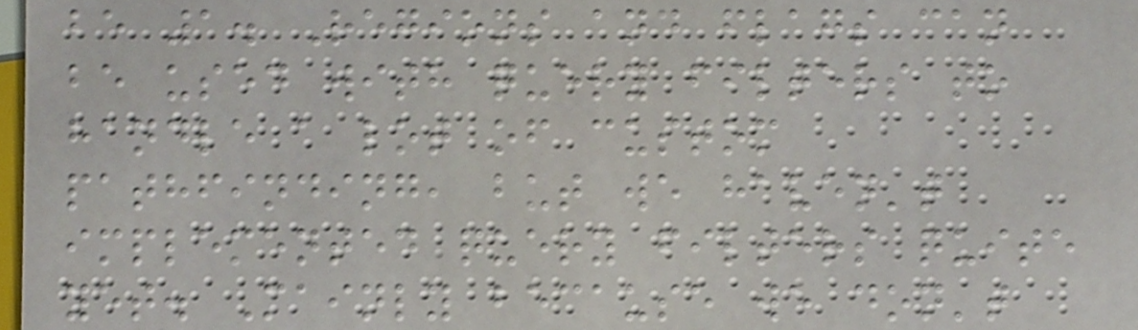be 1. Regions and flags can
be used with query filters to
handle a lot of custom
pathfinding, but we haven't
implemented query filters quite
yet. Mainly because we don't
